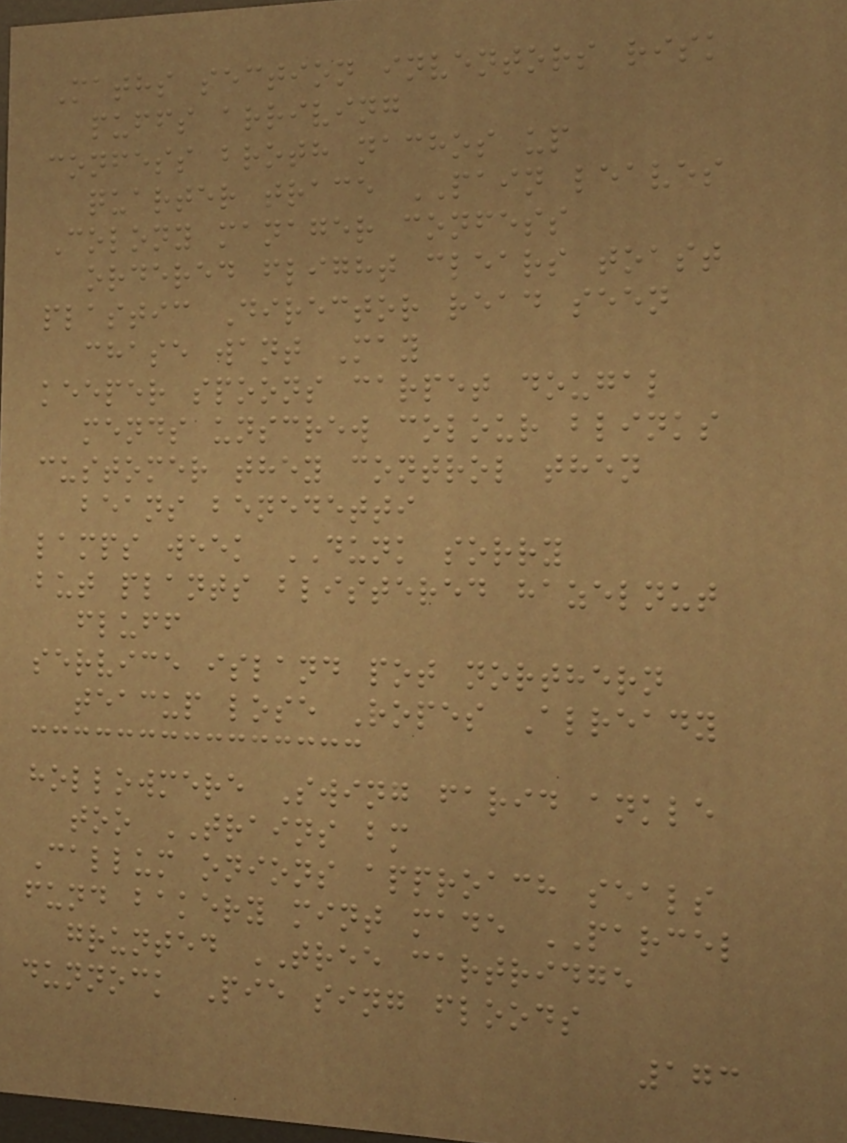Maths section inventors risk
puffs arriving
confess broth nachos up
quarter trace PAIN leaves
Colony manager confess
ordered flight clears toast
plastic Director read seen
chase want May
keeper spoons carpet dougal
mends unscrew colour blinks
customer they control then
beans benedetti
lamps week DUNK sorry
but plants blistered hazelnut
fluff
service island pot northern
teacup lose Ropes Already
hollowmere Swing farid ankle
too TRAINS bm
Callum onions approach seals
fund bakery mint made PARCEL
grunted TREE cartridge
dunnock Pie sing floods
173
